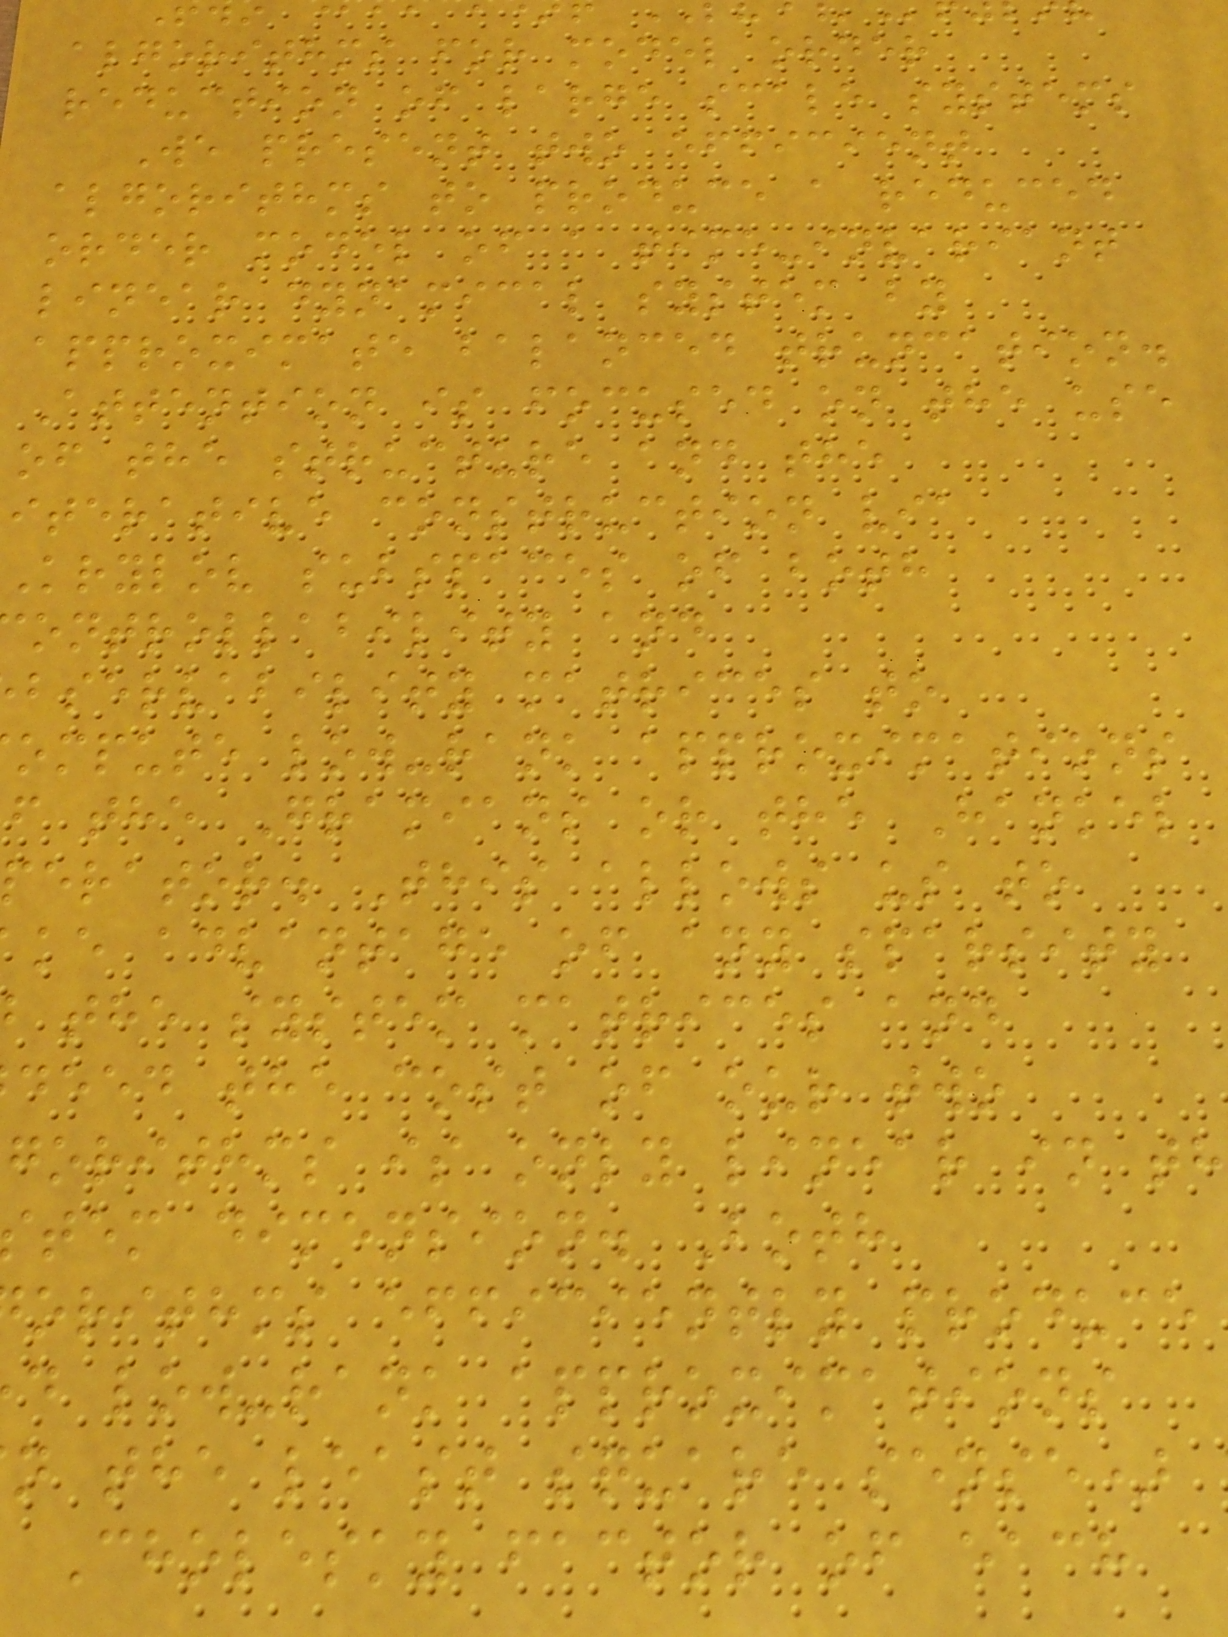algorithms for model order
reduction of large scale systems
We present two efficient
algorithms to produce a reduced
order model of a time-invariant
linear dynamical system by
approximate balanced truncation.
Attention is focused on the use
of the structure and the
iterative construction via
Krylov subspaces of both
ontrollability and
bservability matrices to
ompute low-rank approximations
f the Gramians or the Hankel
erator. This allows us to
ke advantage of any sparsity
the system matrices and
deed the cost of our two
gorithms is only linear in th
tem dimension. Both
orithms efficiently produce
d low-rank approximations
n the least square sense)
Cholesky factor of each
